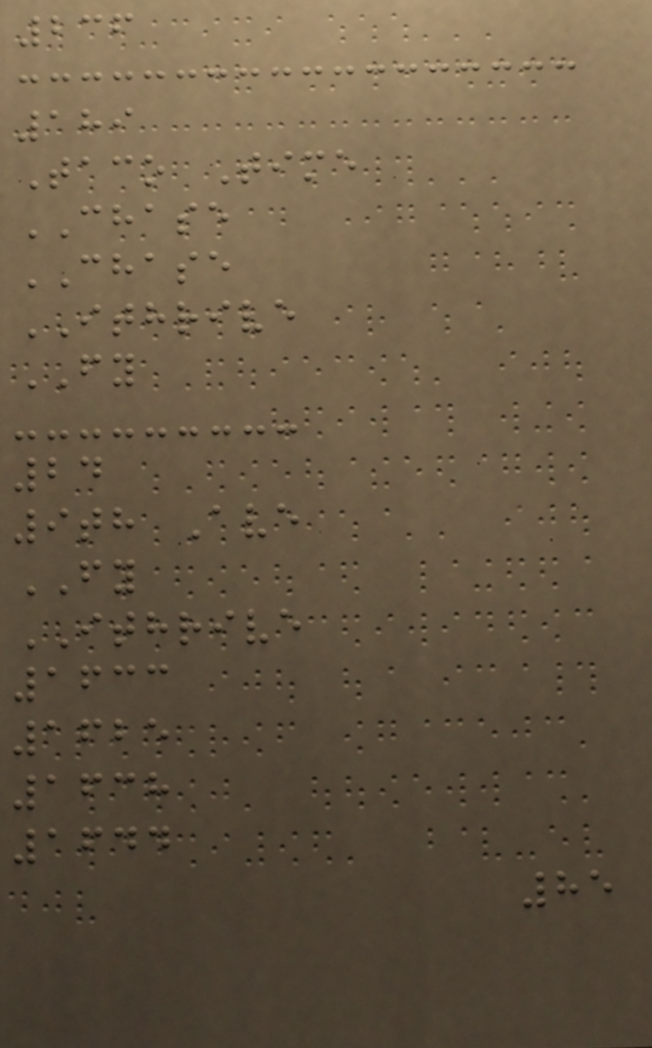236
189
Taco Time
CHASE
CHASE
ITHRIVE
FY
24
9th Ave
FY
ITHRIVE
1633
1625
1638
1644
85
